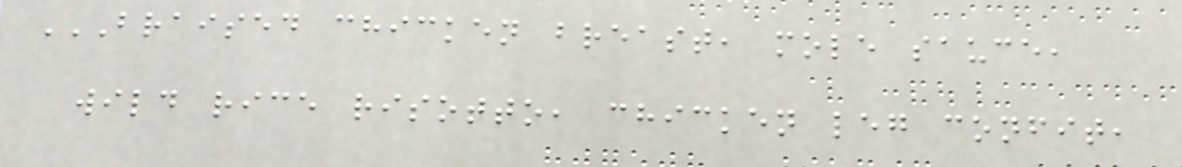BRAISED CHICKEN BREAST, MOLE SAUCE,
WILD RICE RISOTTO, CHICKEN LEG CONFIT,
